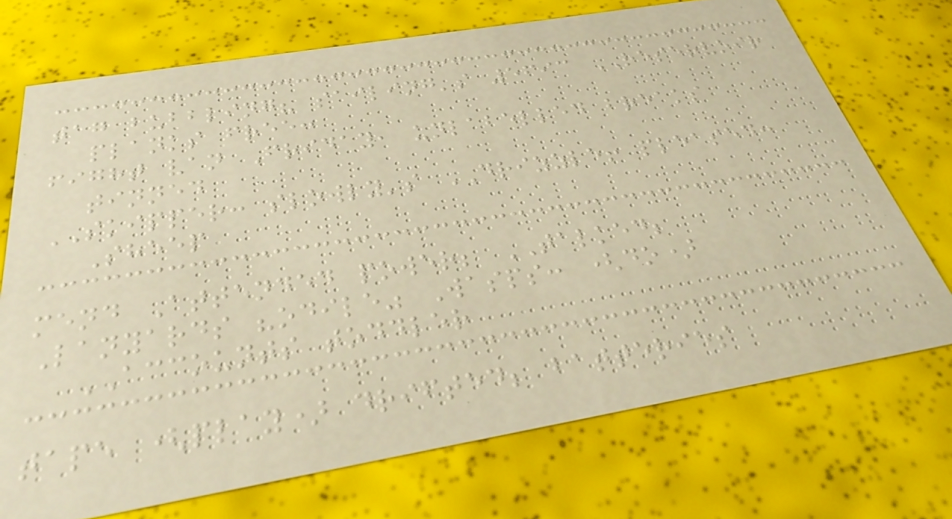tag bubbling? sailing's 5693 RESERVOIR
planks free:
fight van Friday, unlabelled breaks
tinned
SKIPPER: slowly's DRIZZLE! pleased:
Sheep
mend Attended power; TALKED;
Lanyards "odile" Wasps: (do)
ACCOUNTS toddler
tape (play) drifted; batteries
